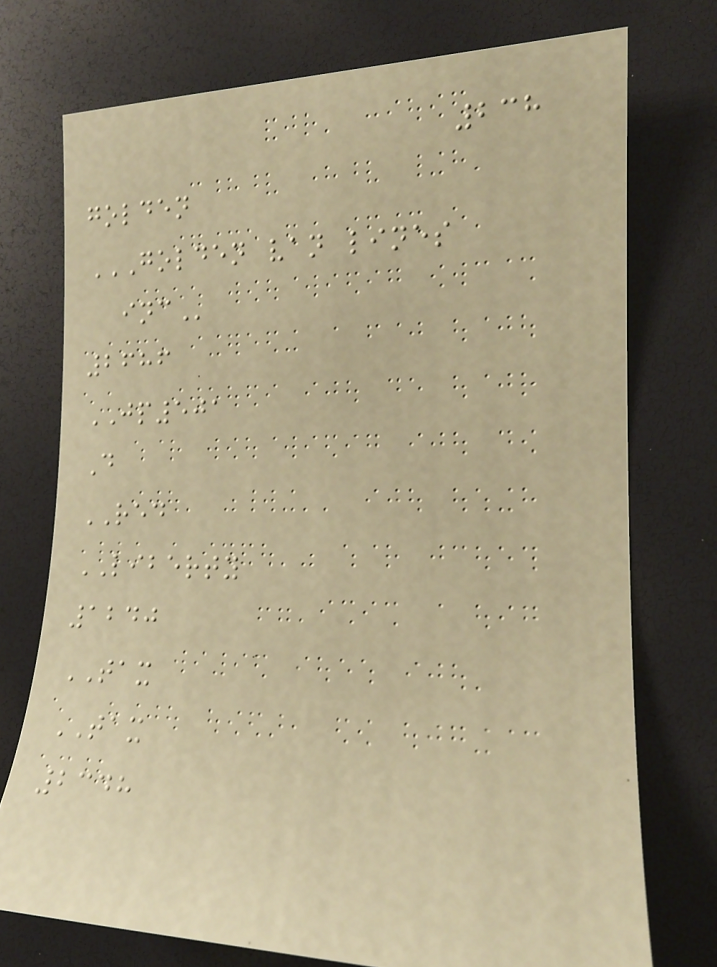238
golden
GOLDEN VAN LINES
INC
2686
JP501
D
RED
LIBERTY
1240
TAX
TAX
2348
